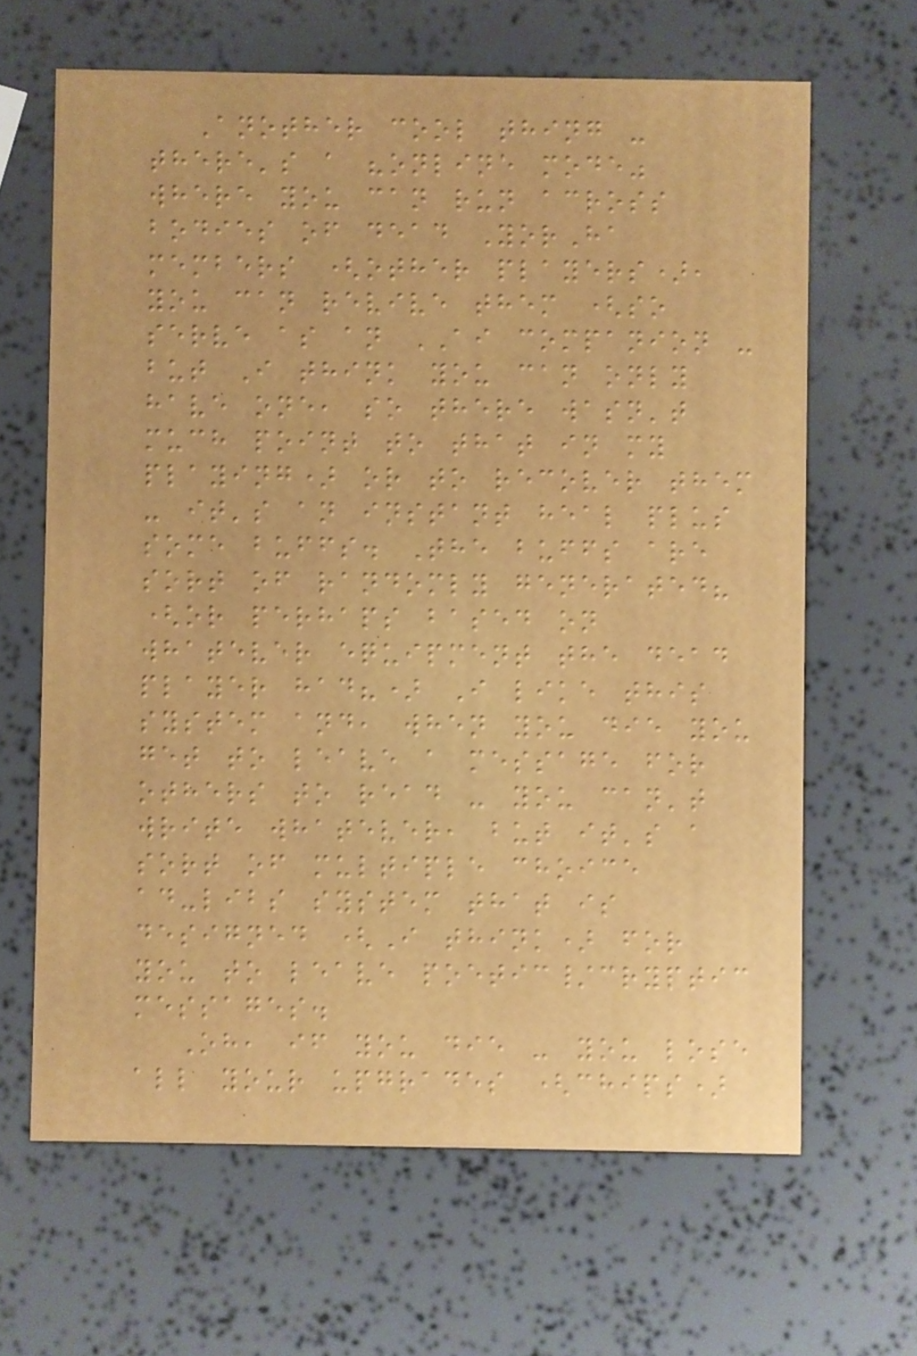Another cool thing -
there's a "online mode"
where you can run across
bodies of dead YorHa
members (other players),
you can revive them (so
serve as an AI companion -
but I think you can only
have one, so there wasn't
much point to that in my
playing) or to recover them
- it's an instant heal plus
some buffs. The buffs are
sort of randomly generated?
(or perhaps based on
whatever equipment the dead
player had?) I like this
system and, when you die you
get to leave a message for
others to read - you can't
write whatever, but it's a
sort of multiple choice
ad-libs system that is
designed (I think) for
you to leave poetic/cryptic
messages.
Oh, if you die - you lose
all your upgrades (chips)
